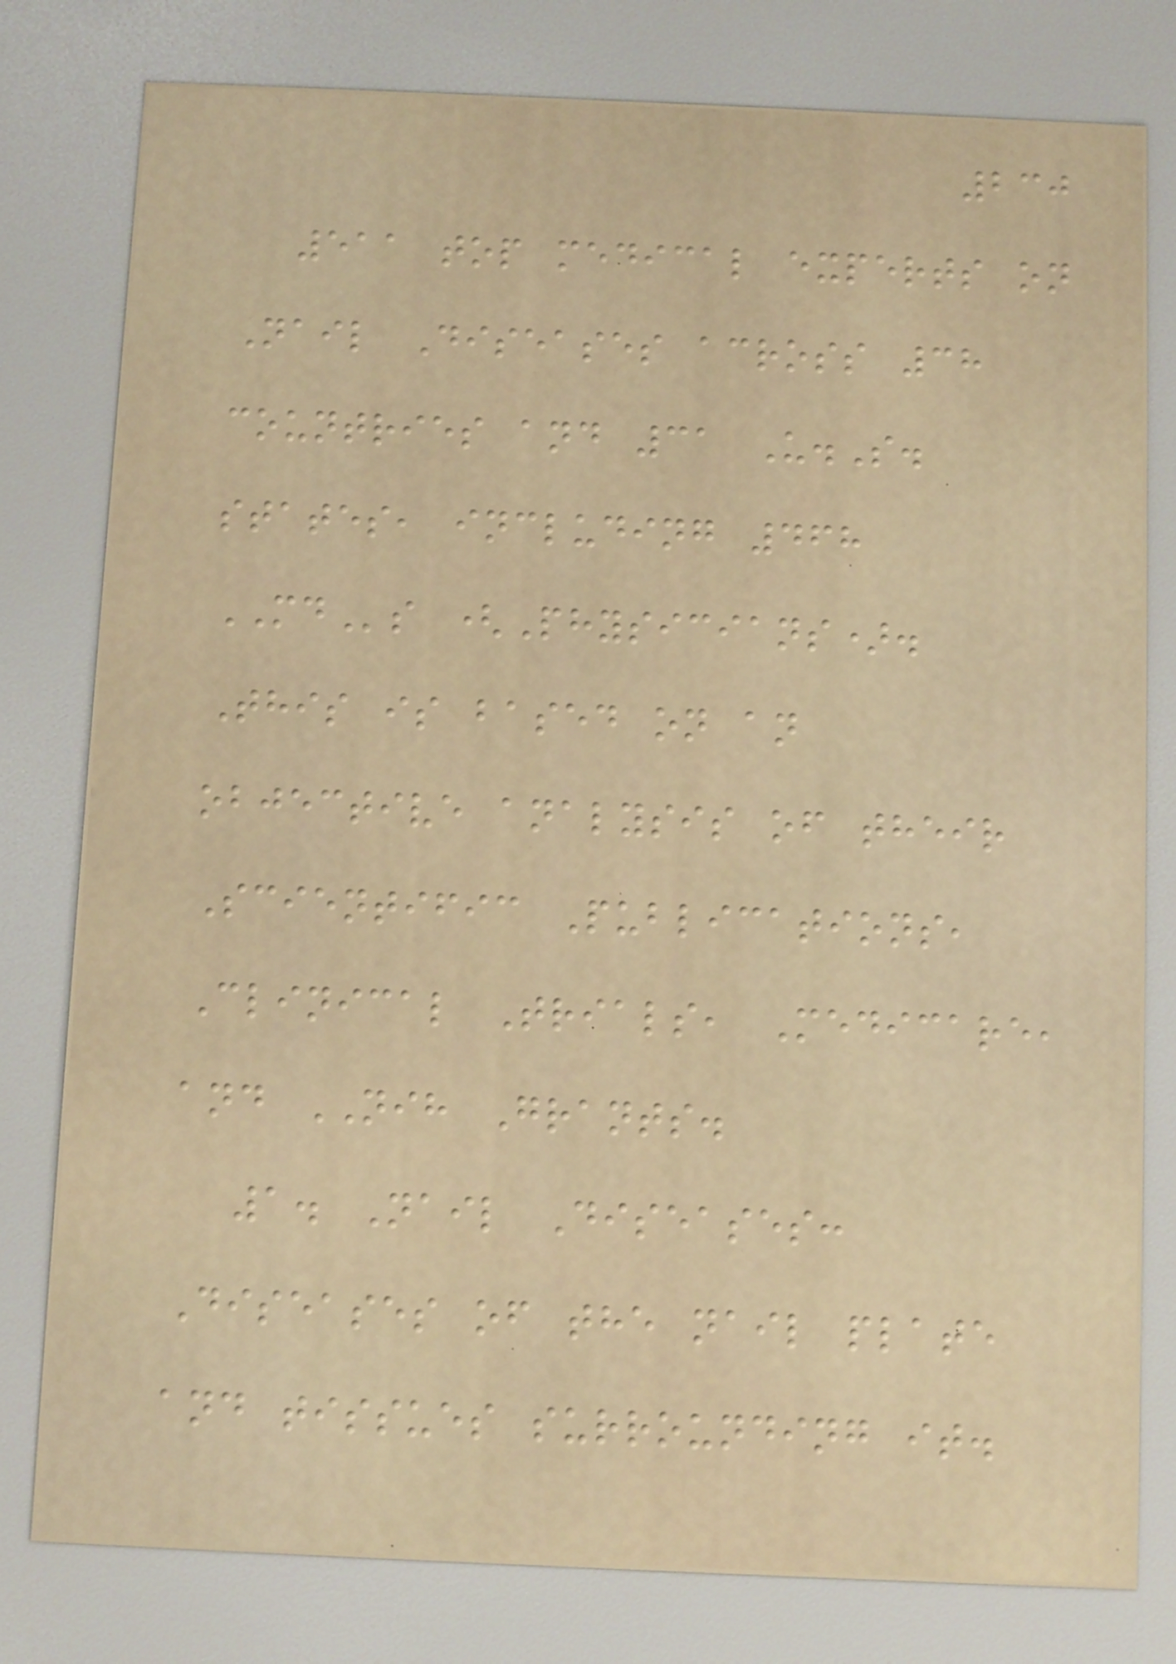230
511 top medical experts on
Nail Diseases across 38
countries and 31 U.S.
states, including 468
MDs (Physicians).
This is based on an
objective analysis of their
Scientific Publications,
Clinical Trials, Medicare,
and NIH Grants.
1. Nail Diseases:
Diseases of the nail plate
and tissues surrounding it.
